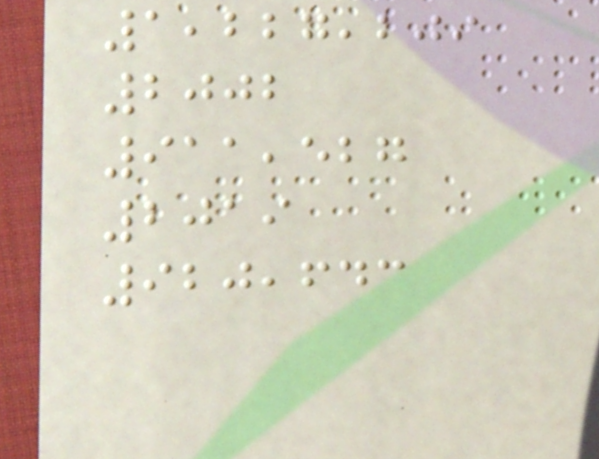1,227,209
2002
911,527
2019
920,643
